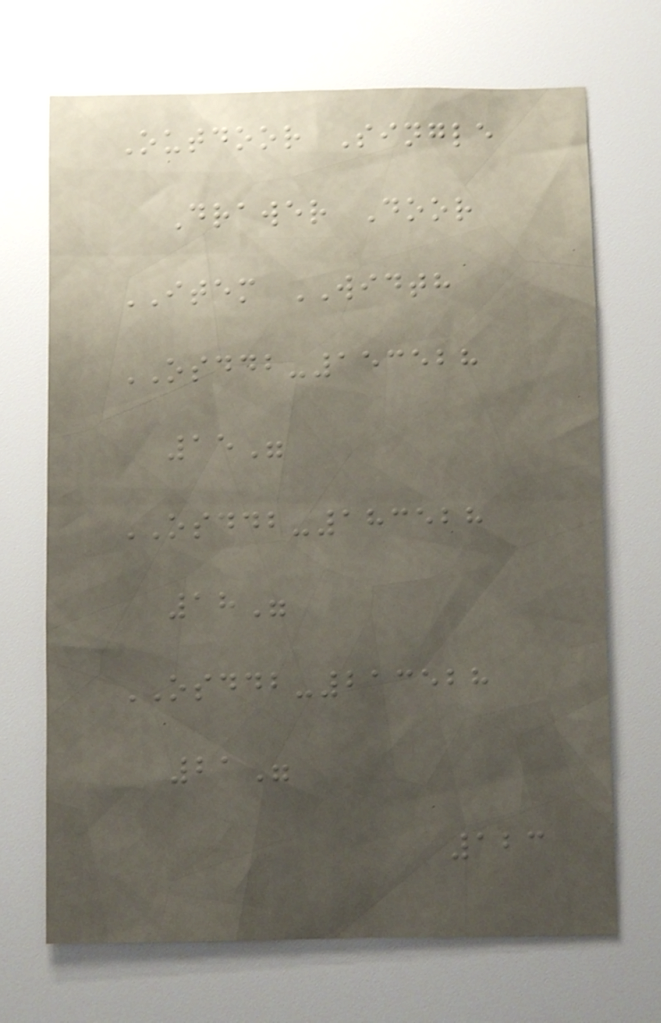Outdoor Single
Drawer Door
ITEM WIDTH
OSDDB-153528
15"
OSDDB-183528
18"
OSDDB-213528
21"
123
